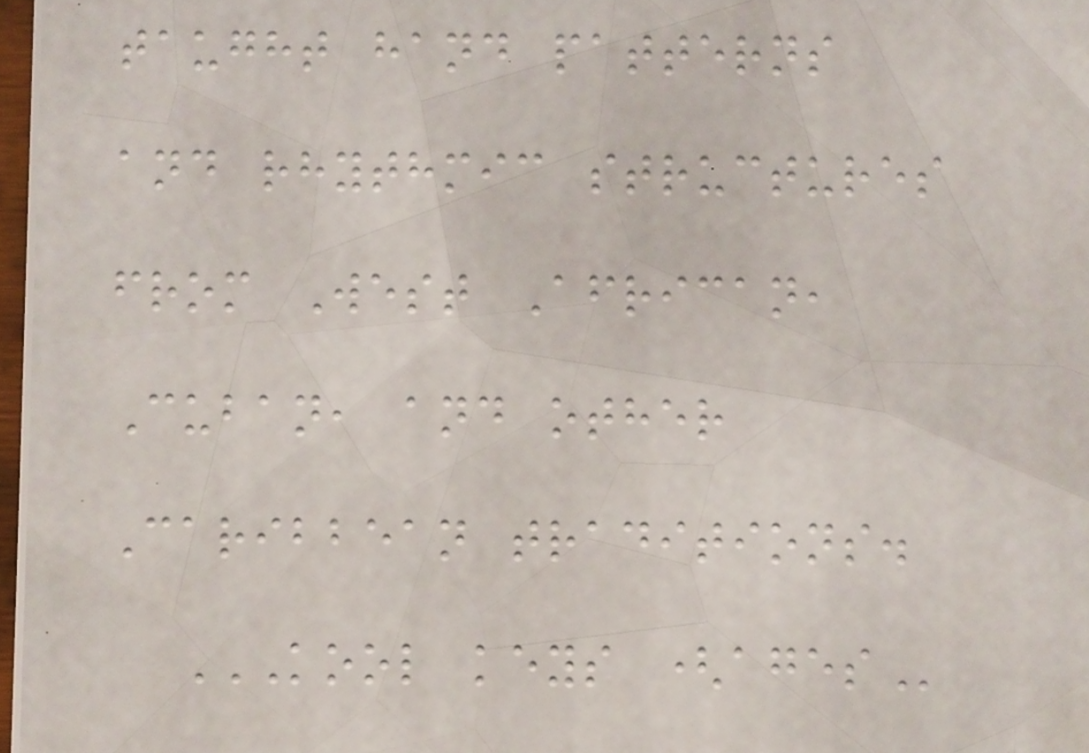taught hand patterns
and rhythmic structures
from West African,
Cuban, and other
Caribbean traditions.
KOOL KEYS (AGES
